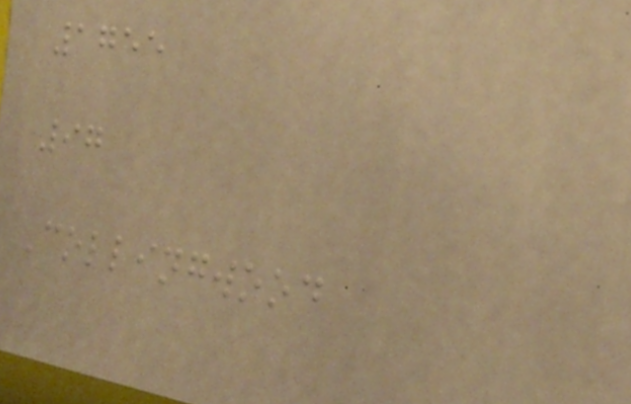1755
97
Collingwood
